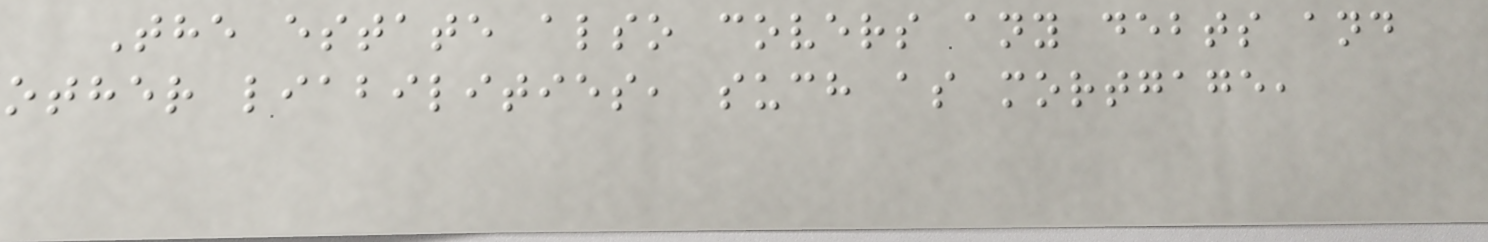The estate also covers any debts and
other liabilities, such as mortgage,
